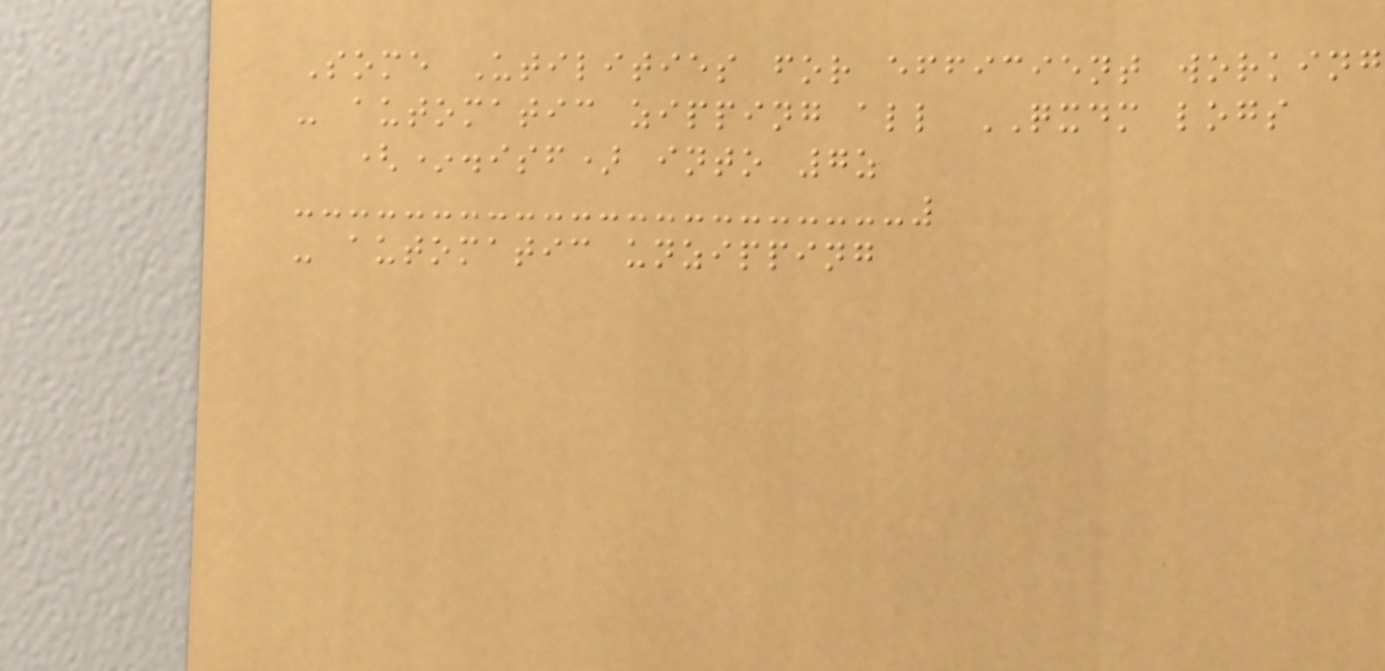Some Utilities for efficient working
- automatic zipping all QXDM logs
(*.isf) into 7z
- automatic unzipping
